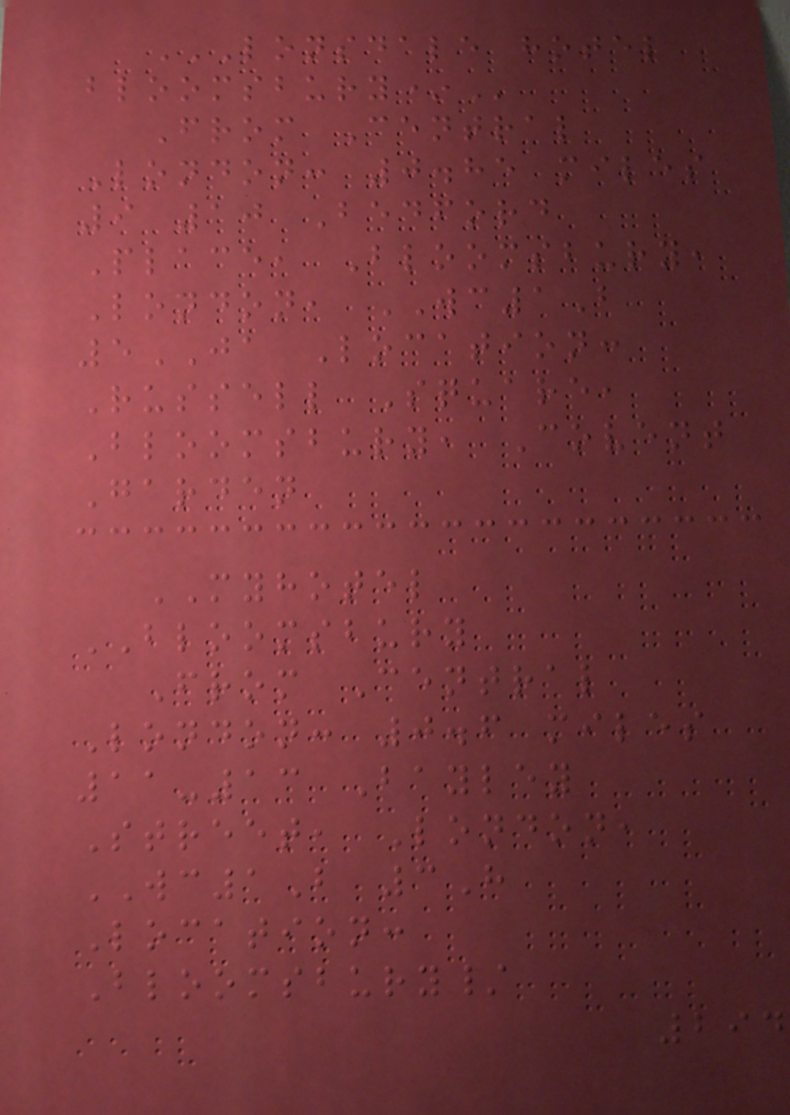LONSDALE HOTEL
BLOOMSBURY*
From Central
London: 0.85 miles
9 10 Bedford
Place, Bloomsbury,
London, WC1B
5JA Location:
Russell Square,
Bloomsbury, Covent
Garden
MYHOTEL
BLOOMSBURY
From Central
London: 0.6 miles
11-13 Bayley
Street, London,
WC1B 3H
Location:
Bloomsbury/
294
